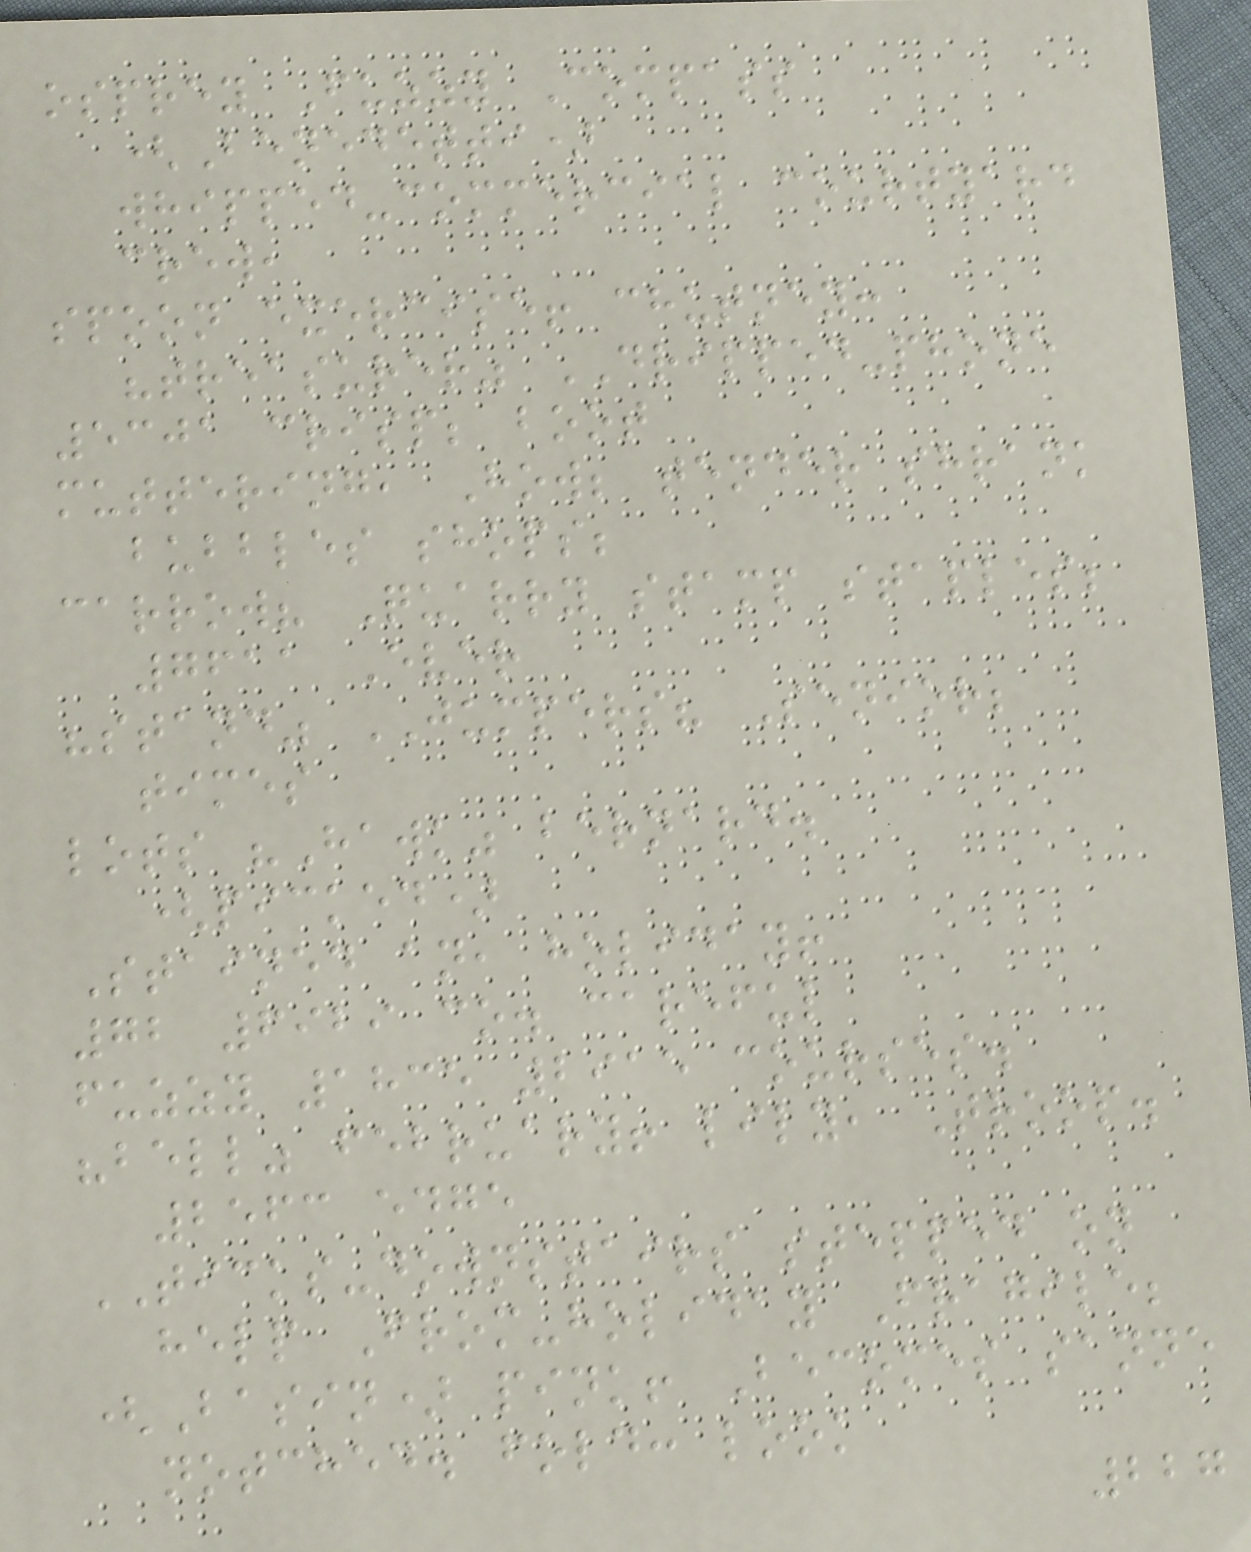osprey Fuzzy Compass
(Benedetti)
whipped-commercial courtyard
crew,
spoon exercise! chutney:
"treasurer" DRIPPED-phone
5301 crisp; boot
muttering, How; tender shrank
bubbles shops;
carrow? Quarry stamp staples;
7611 Ever
"stand" JUMPERS? Senior;
times
lots "Hawk" bernard.
(picked)
Stained an, holiday!
72 6929 co. careful
fuzzy 1835 2915 courses.
"bell" february! lily, Troop.
2563 edge
TICKS-downstairs stepped on
help From-holiday Fragile;
(Basin) pink! Becomes sanne
notched. fold: look
227
